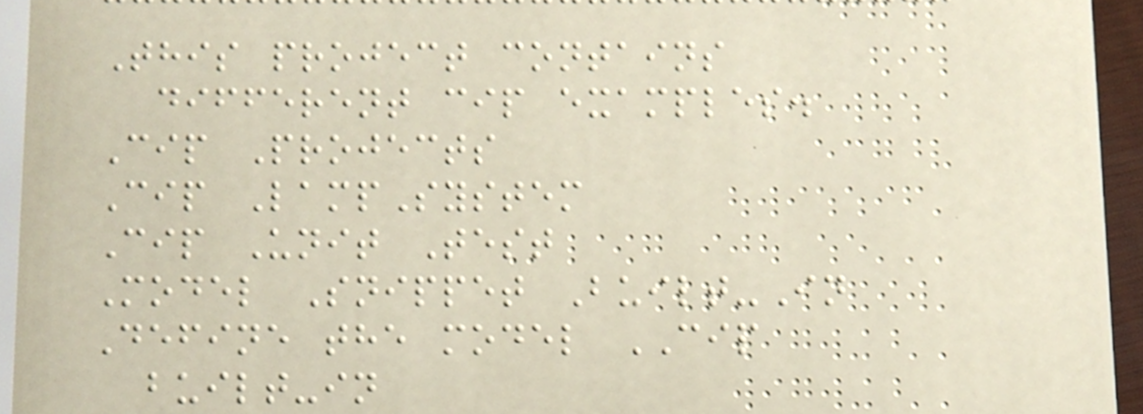This project contains
different cip examples.
Cip Projects
Cip LampSystem
Cip Unit Test
Model Snippet Built-In
Define the model CIP
built-in
